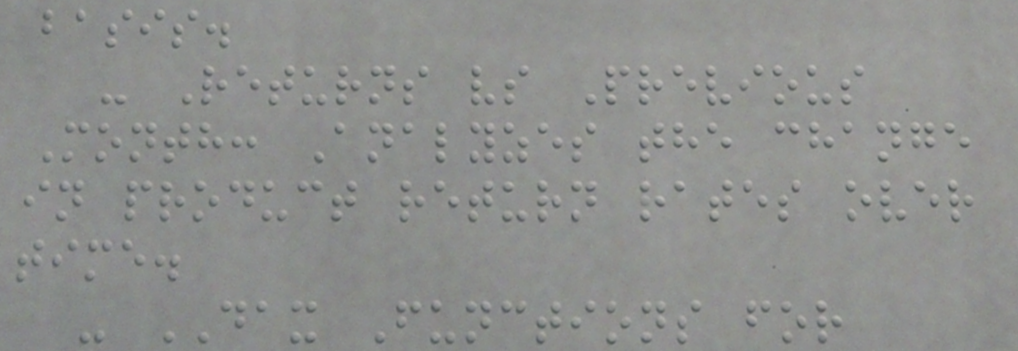basis.
- Returns vs Previous
Month: Analyzes the change
in product return rates over
time.
- DAX Functions for
